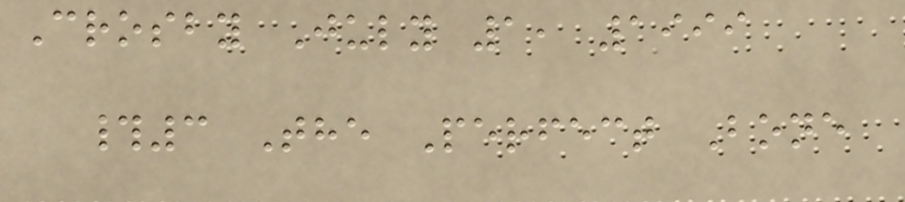Crosby July 1, 1999
#3 The Perfect Bone
